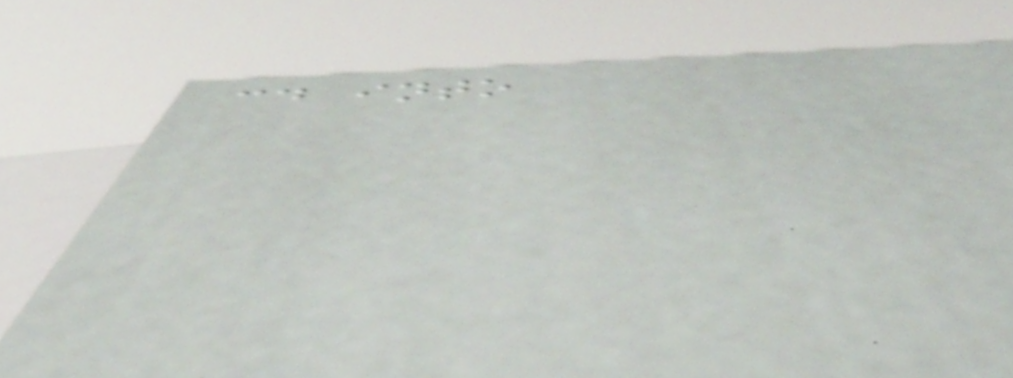cd into
